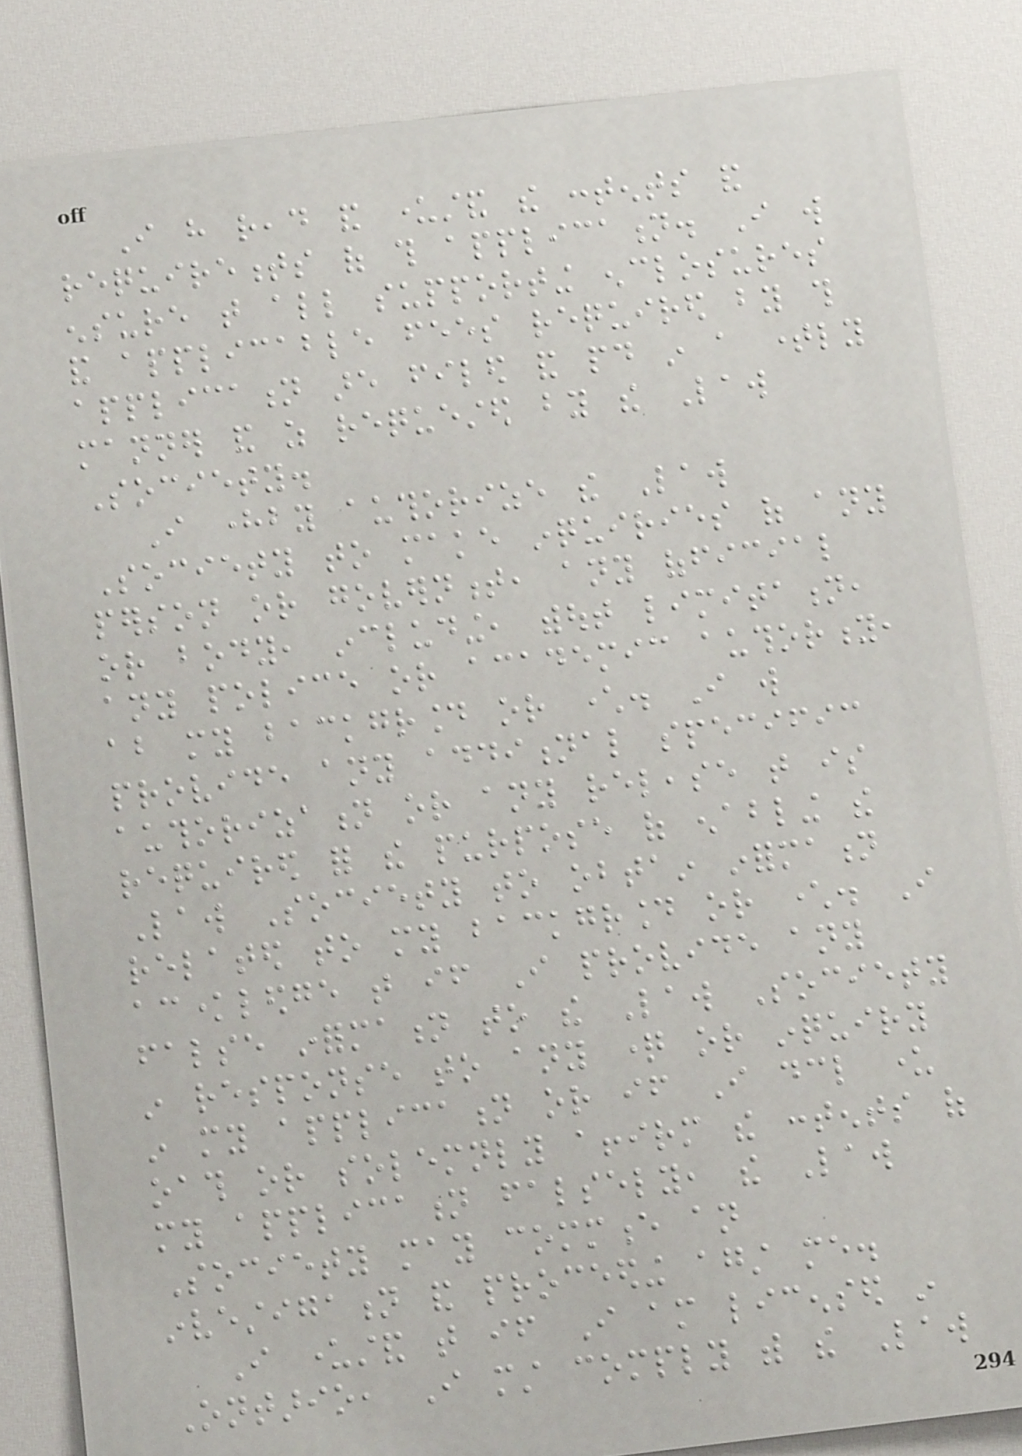I have read and understand the contents and
requirements of this application. I will
ensure that all supporting enclosures
and applicable fees required by this
application are filed and paid in a timely
manner and as requested by the Law
Society.
I hereby authorize the Law
Society to make inquiries of any
person or government, any official
or body, including, without limitation,
any police or academic authority,
about my background or character. I will
provide any additional specific
authorization or any release that is
required for the purpose of enabling the
Law Society to obtain information
related to my background or character. I
acknowledge that if I provide any
false information to the Law Society
in response to any question or inquiry
in my application or if I declare under
oath or solemnly affirm the contents of
my application falsely, the Law
Society may commence an
investigation and proceeding against me.
I understand that if I am licensed in
Ontario, I must comply with the Law
